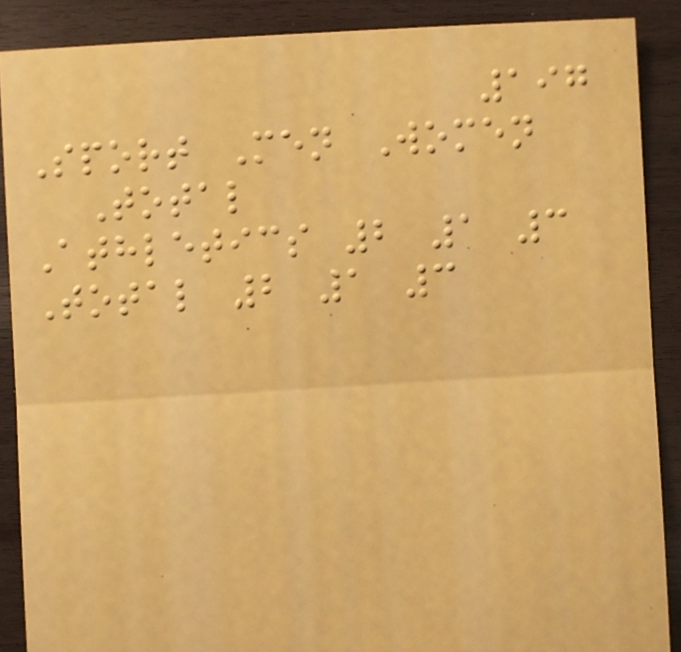197
Sport Men Women
Total
Athletics 2 1 3
Total 2 1 3
